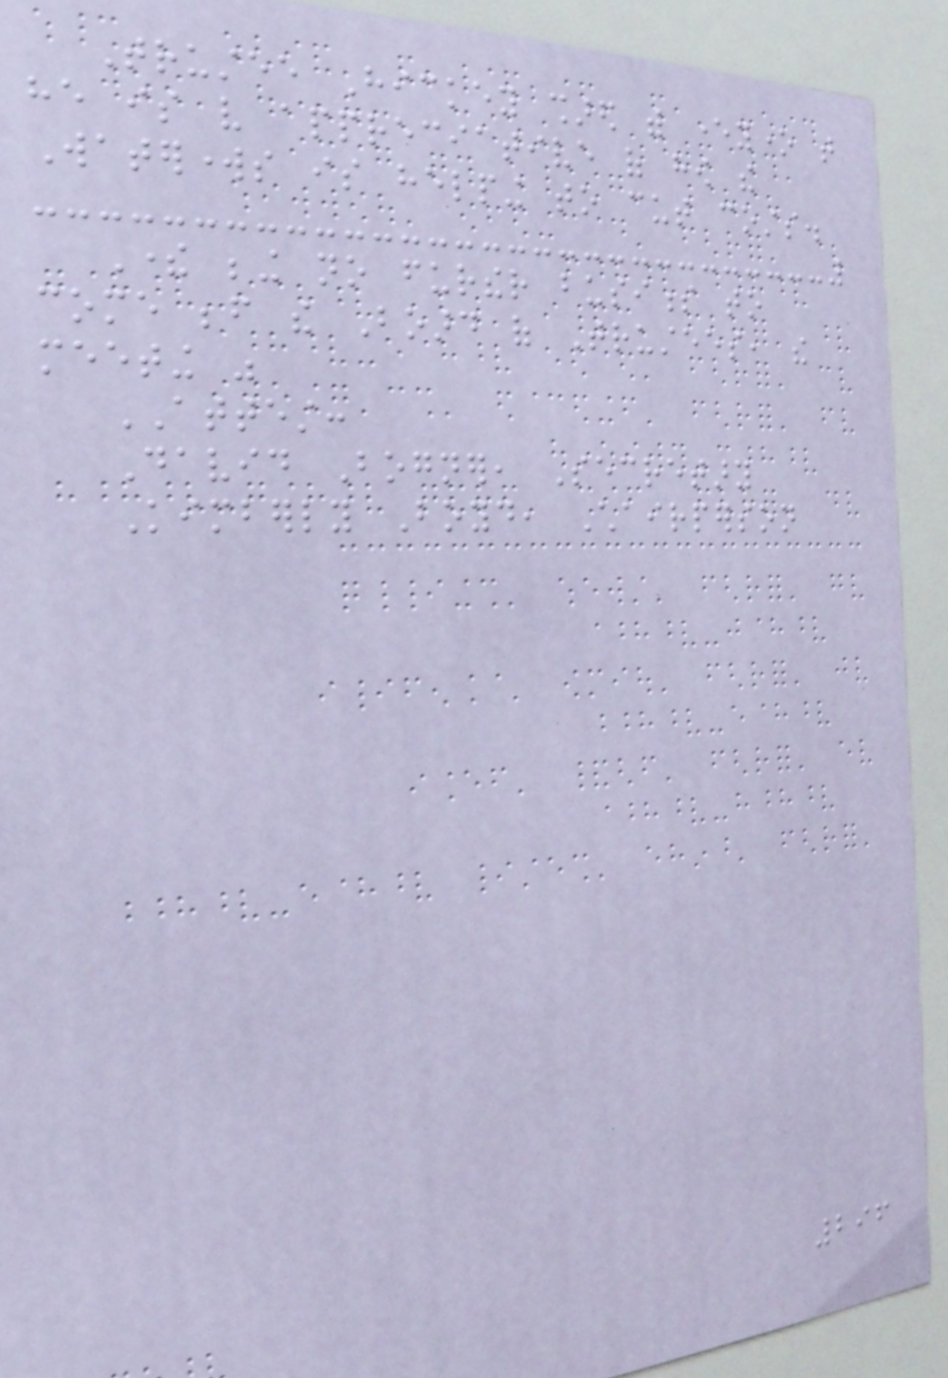Trustee Hickey shared with everyone that
he is very appreciative of how the
Waterworks is helping to cut costs.
There being no further business to
come before the Board of Trustees, the
meeting was
ATTEST:
David Bogner, Secretary
Kimberly Boyd, Chairperson
296
